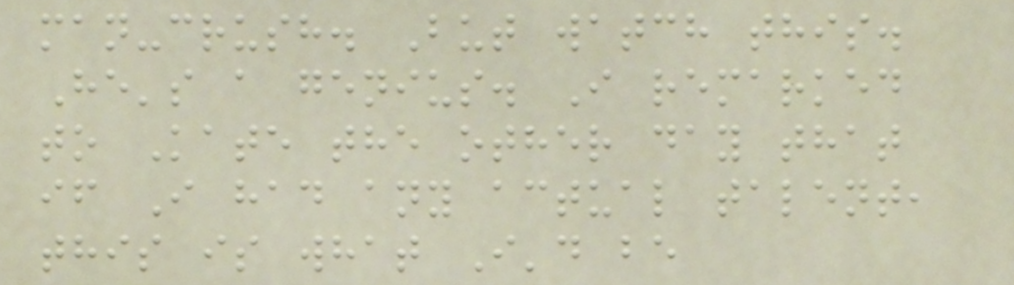man-crush. But watch this.
He's a genius. I remarked
to Kate the other day that
if I had any actual talent,
this is what I'd be
